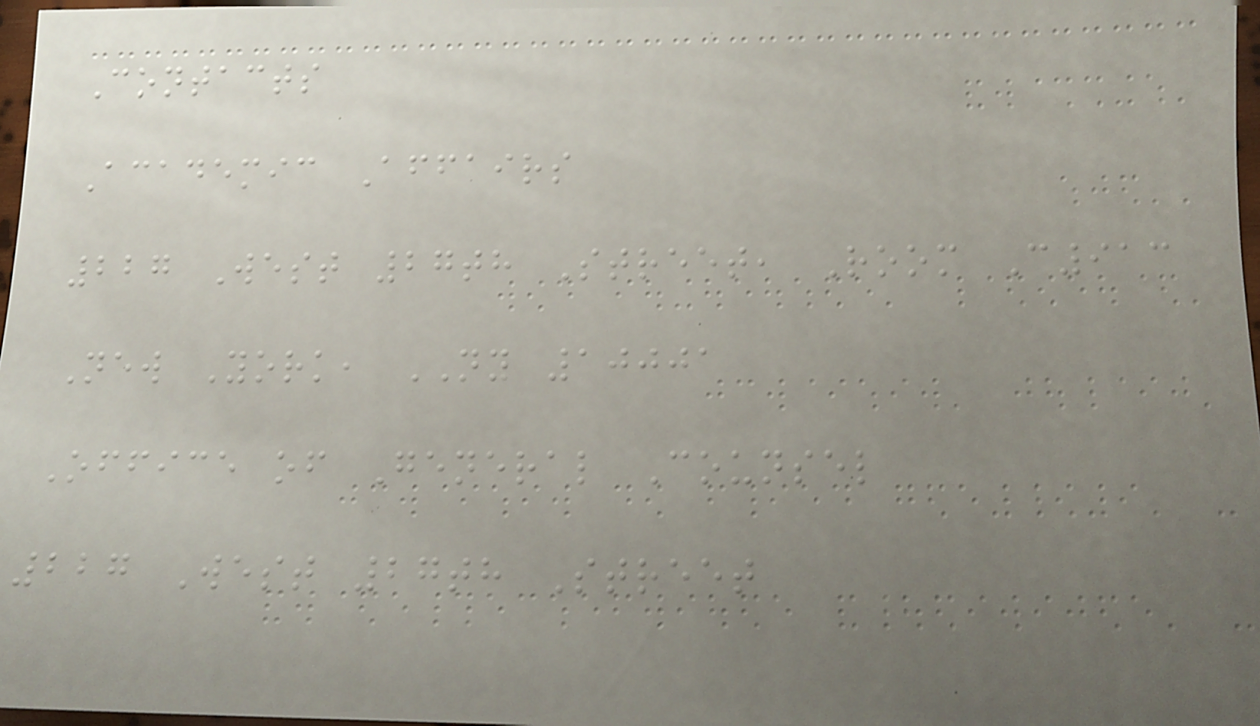Contacts
Academic Affairs
227 West 27th Street, Room C913
New York, NY 10001
Office of General Counsel
227 West 27th Street
